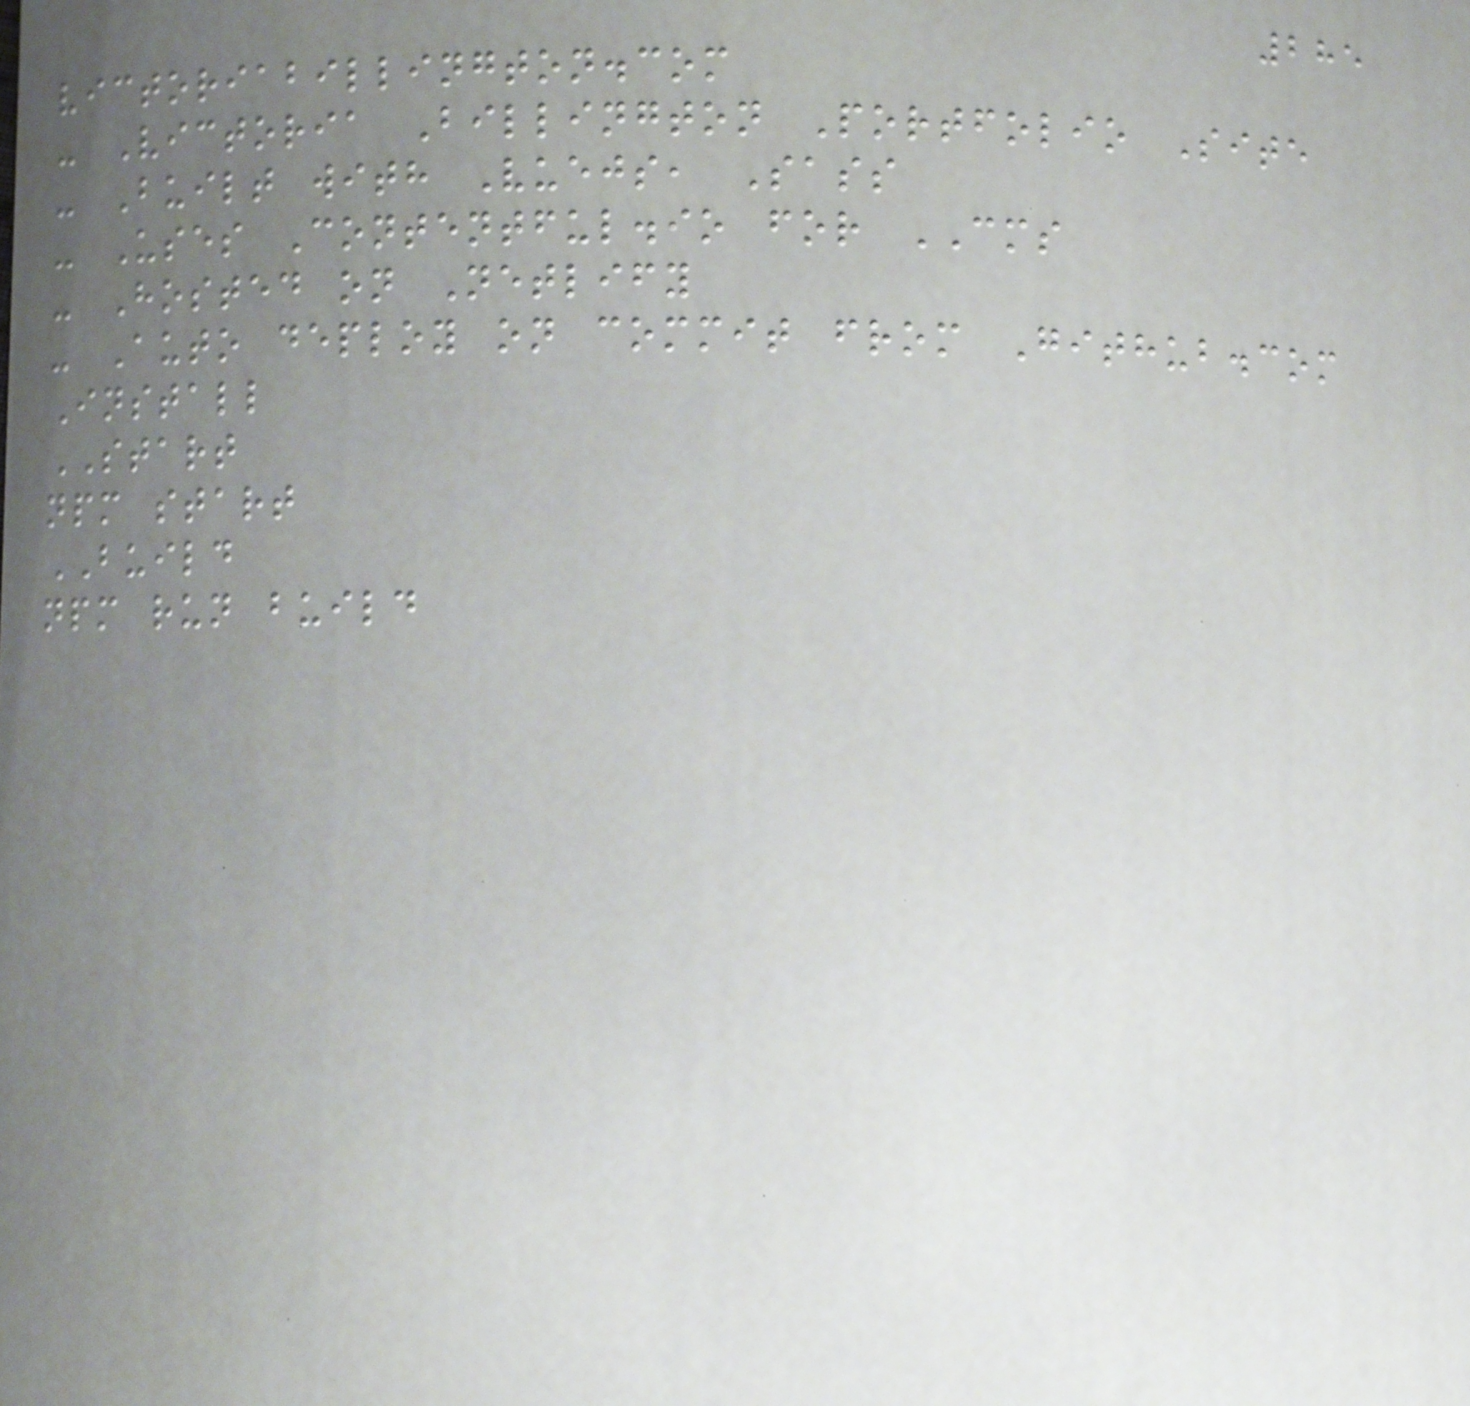285
victoriabillington.com
- Victoria Billington Portfolio Site
- Built with Vuejs, Sass
- Uses Contentful.io for CMS
- Hosted on Netlify
- Auto deploy on commit from Github.com
Install
START
npm start
BUILD
npm run build
